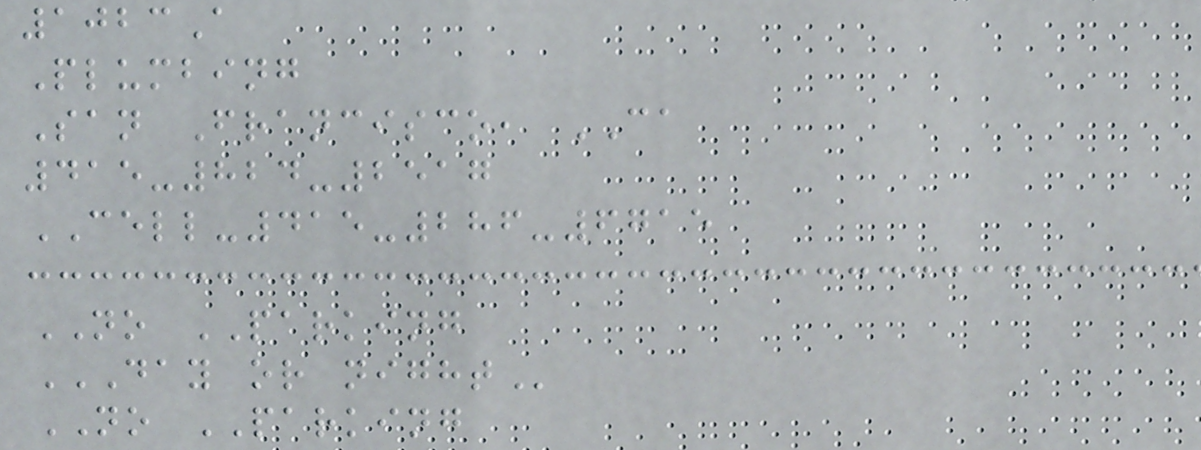1023A
Plumbing
San Francisco, CA
415-824-2517
CELL-415-286-6715
NO PARKING
DAY OR NIGHT
NO PARKING
